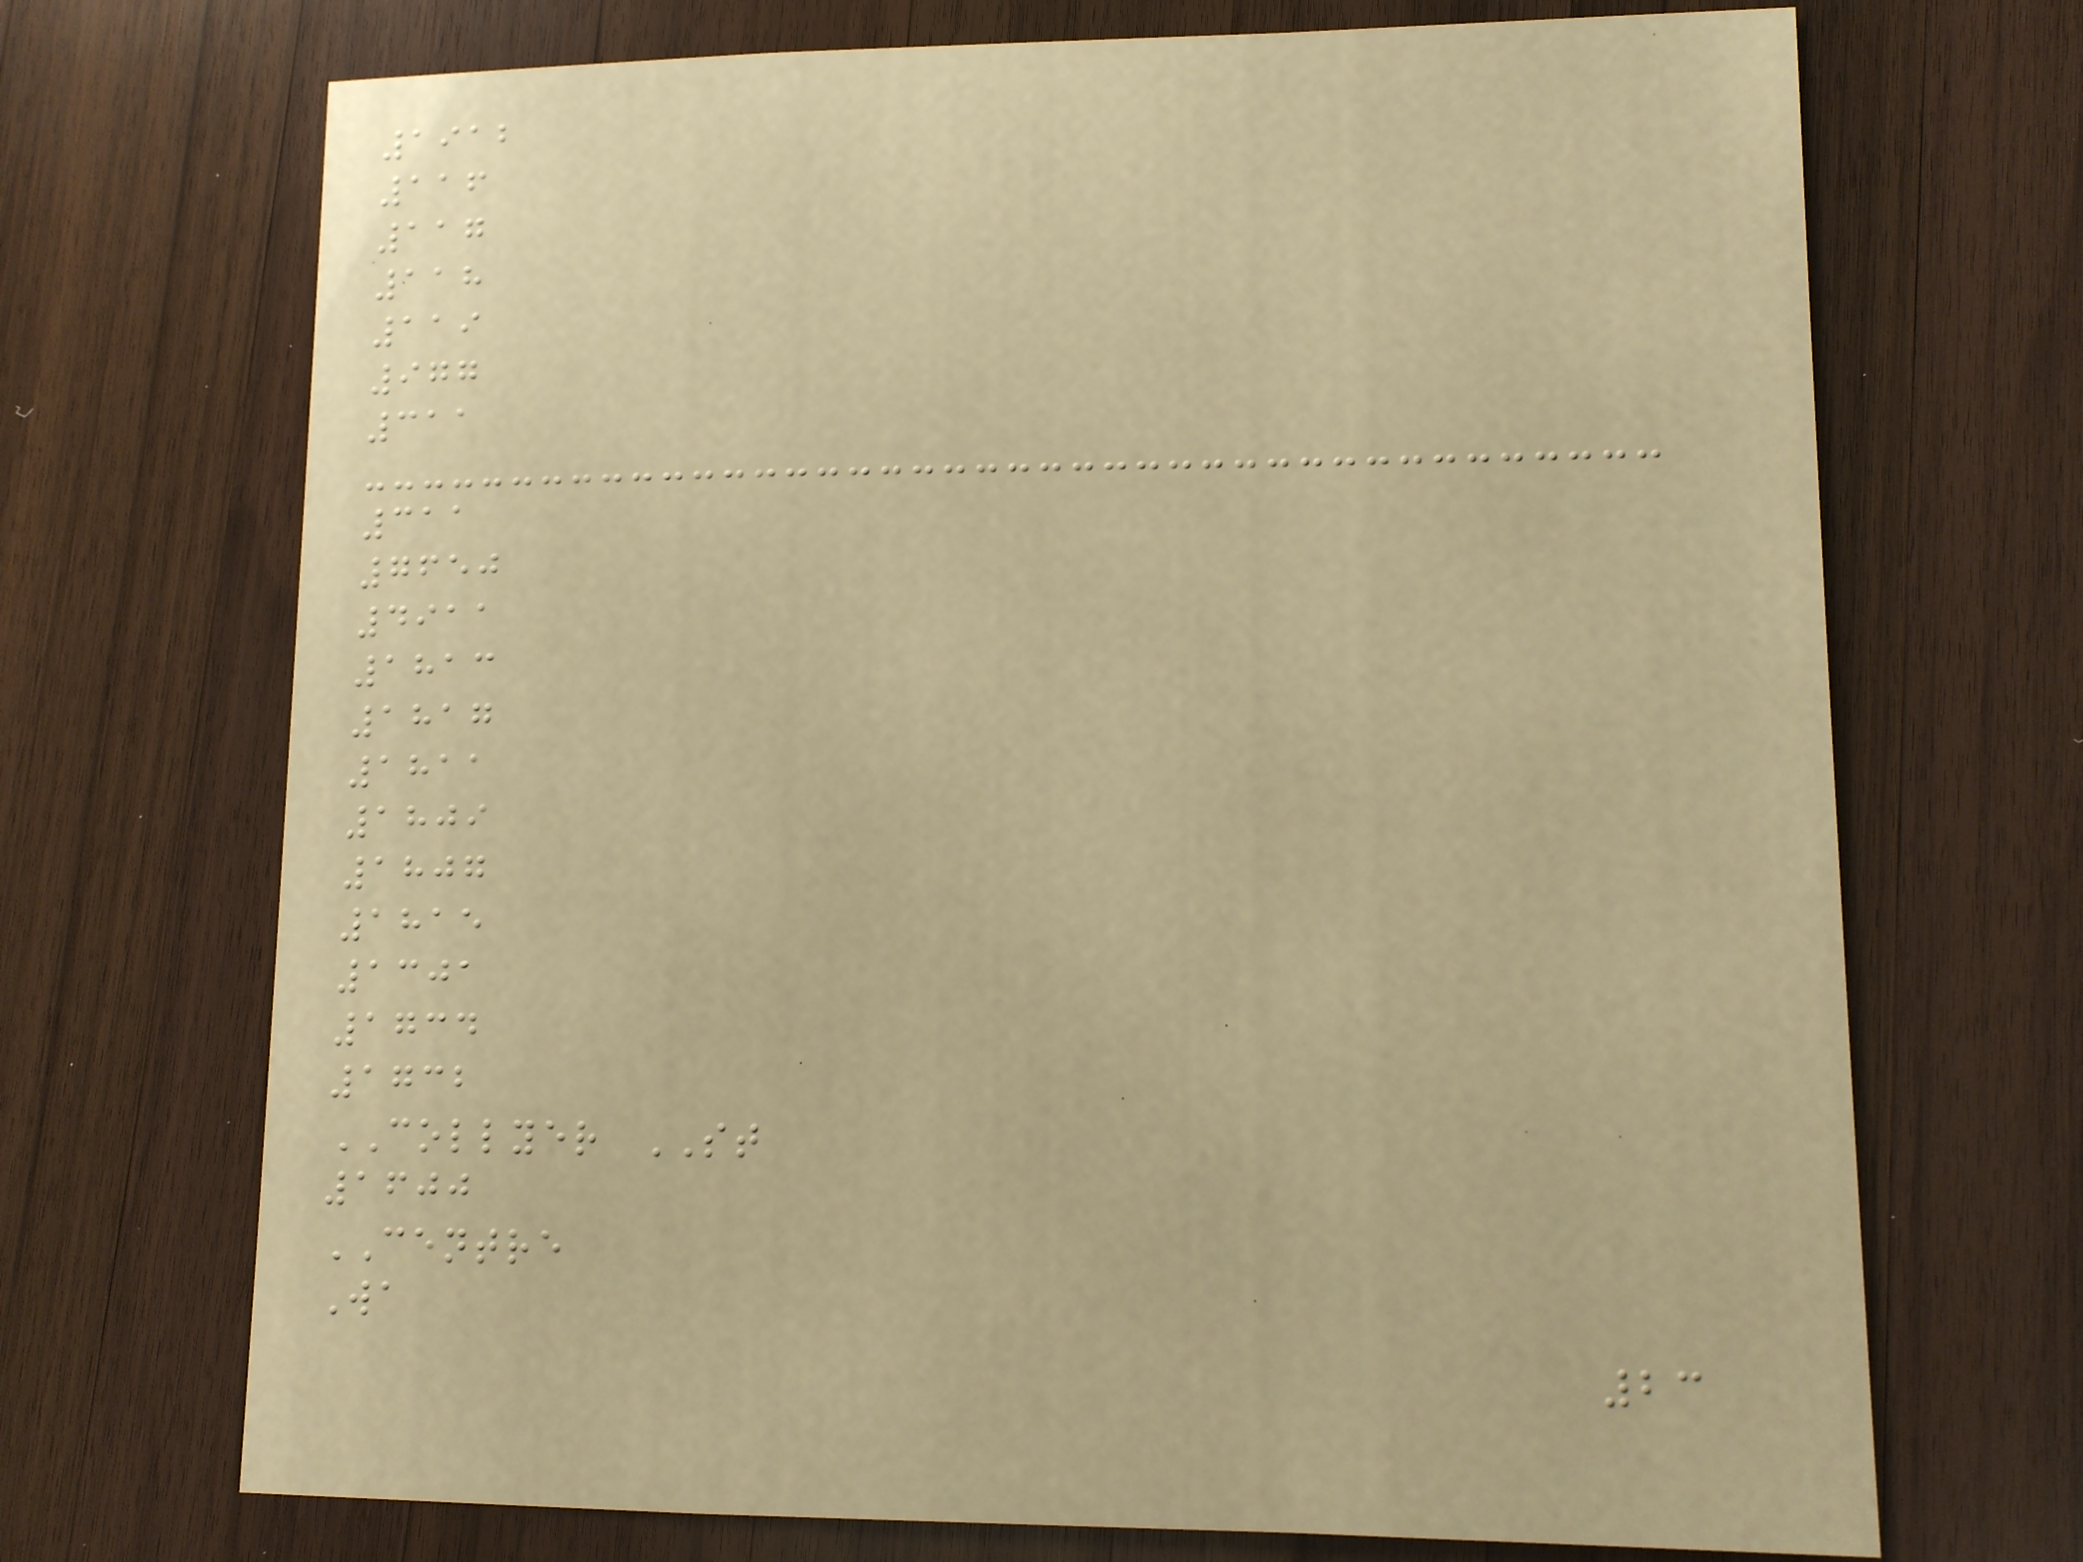1912
116
117
118
119
977
311
311
7650
4911
1813
1817
1811
1809
1807
1815
1301
1734
1732
COLLYER ST
1600
CENTRE
Wa
23
